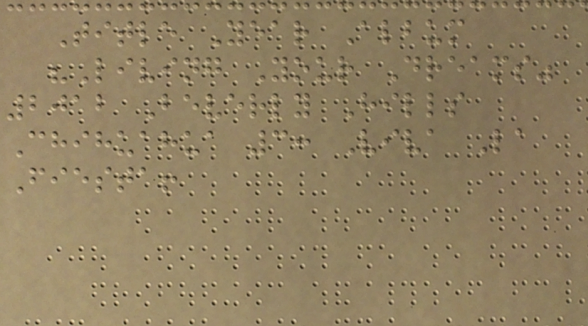Title Year Album
"Living Your Dreams"
2012 Beverly Hills
Chihuahua 3: Viva La
Fiesta!
